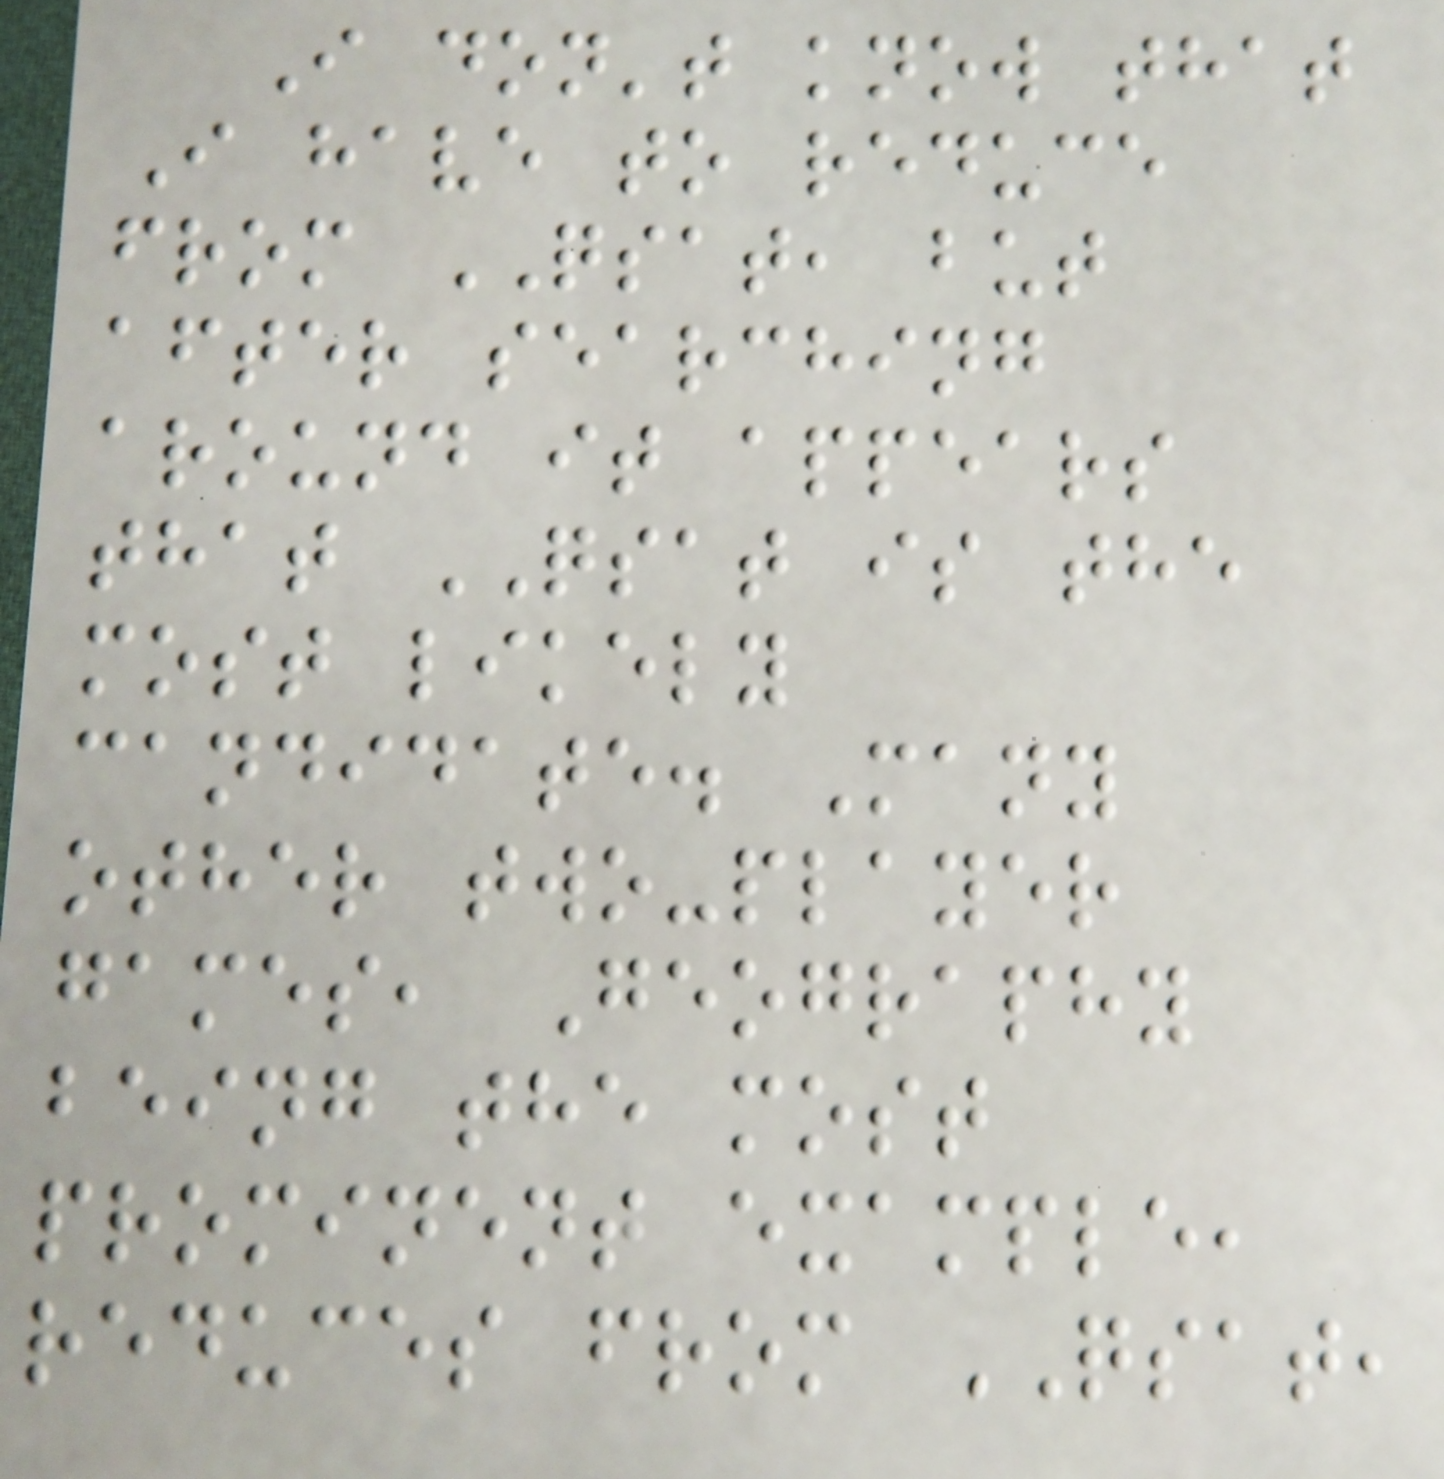I don't know that
I have to reduce
from QSAT, but
after searching
around it appears
that QSAT is the
most likely
candidate. Many
other two-player
games, Geography
being the most
prominent example,
reduces from QSAT,
